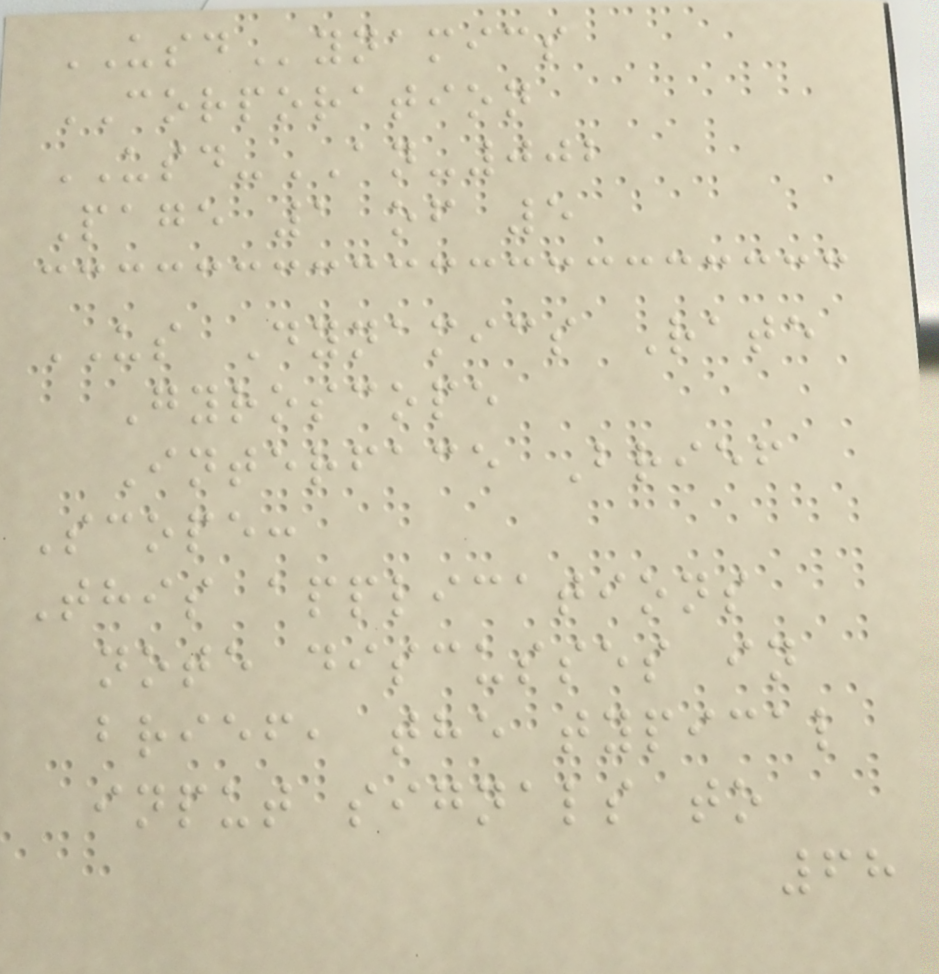USDynamics
CORPORATION
USD-AN-002
Page 1 of 5
US Dynamics Rate
Gyroscope
Interface Brief
Scope:
This applications
note discusses in
brief, the typical
input signals to
68
